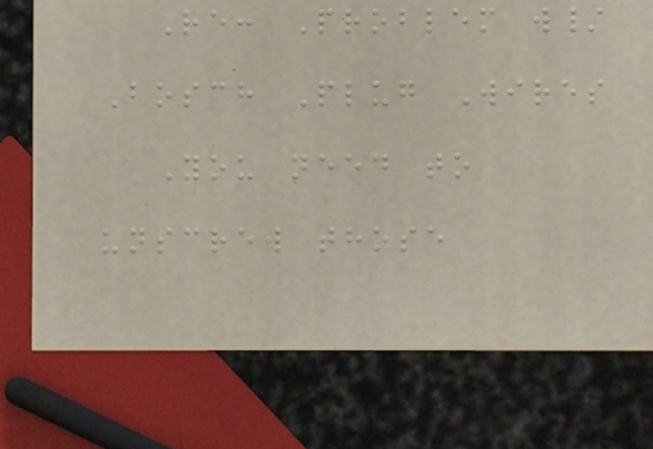Re: Problem w/
Bosch Plug Wires
You need to
unscrew those
